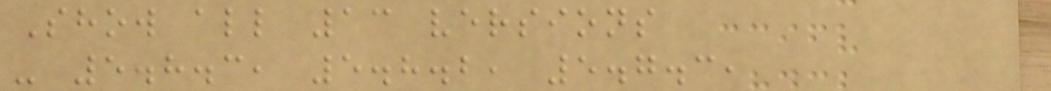Show all 13 versions
- 5.8.3, 5.8.2, 5.7.3,
